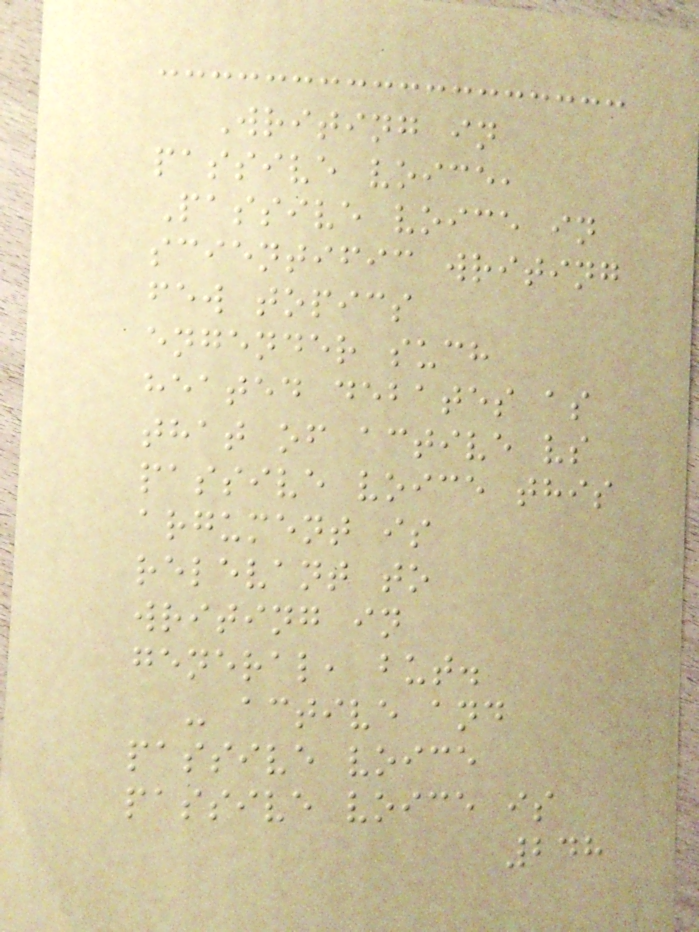Writing in
passive voice,
Passive voice in
scientific writing
few topics
engender such
heated debates as
that of active vs
passive voice this
argument is
relevant to
writing in
general, but.
- active and
passive voice
passive voice is
248
